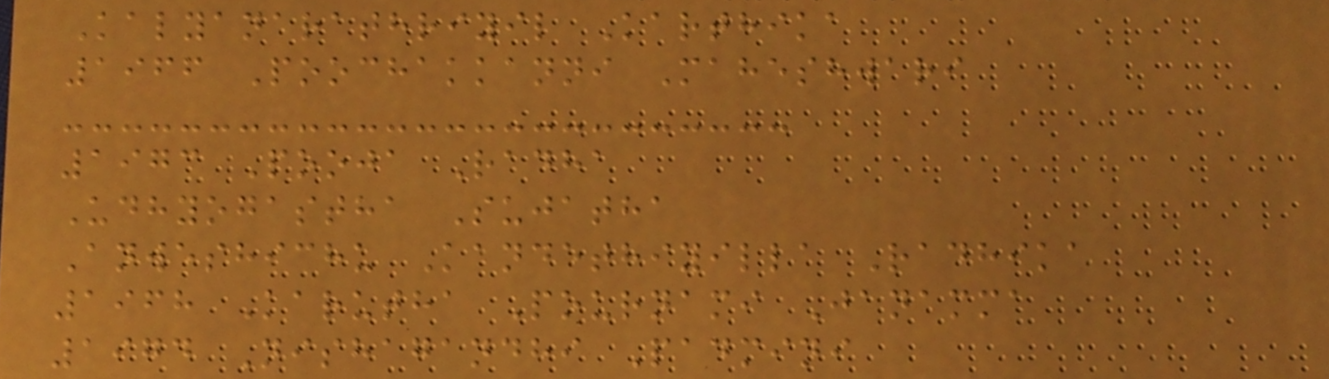Kalyanarathriyil Karthika
1966 Poochakkanni Maheshwari
1973 Pooja Radha
Udhyogastha Sujatha
Anweshichu Kandethiyilla Radhika
1968 Karutha Pournami Janamma
1974 Nishagandhi Padmini
